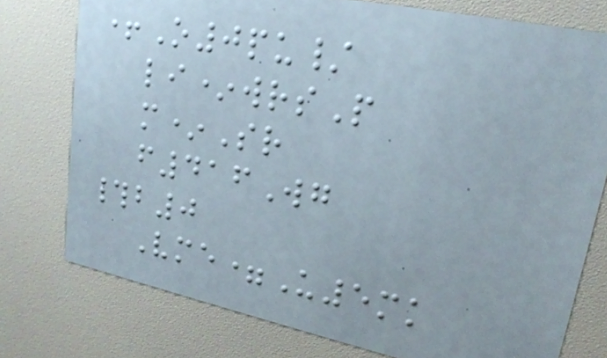+O0pu/
li*wrsP
m*Sr
f416Wg
#b0
Vme=U5mk
